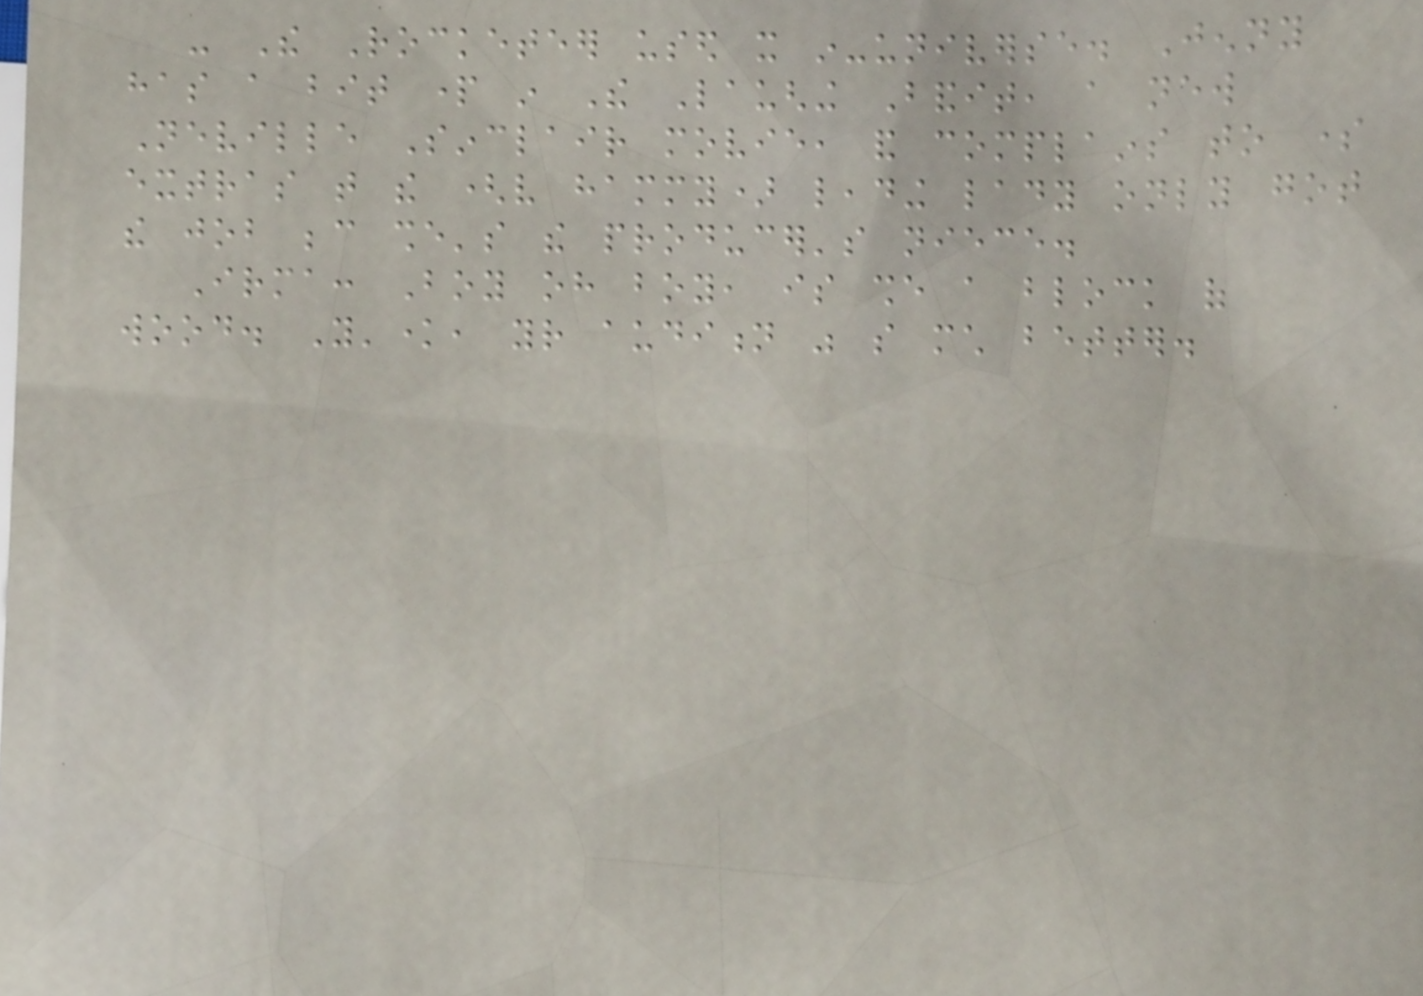- The Rocketeer used it in-universe. Jenny
has a bit part in The Laughing Bandit, a new
Neville Sinclair movie, and complains to some
extras that the (very hammy) leading lady only got
the job because she's the producer's niece.
Irma: Boy oh boy, is she a block of
wood. Y'know, your audition was so much better.
